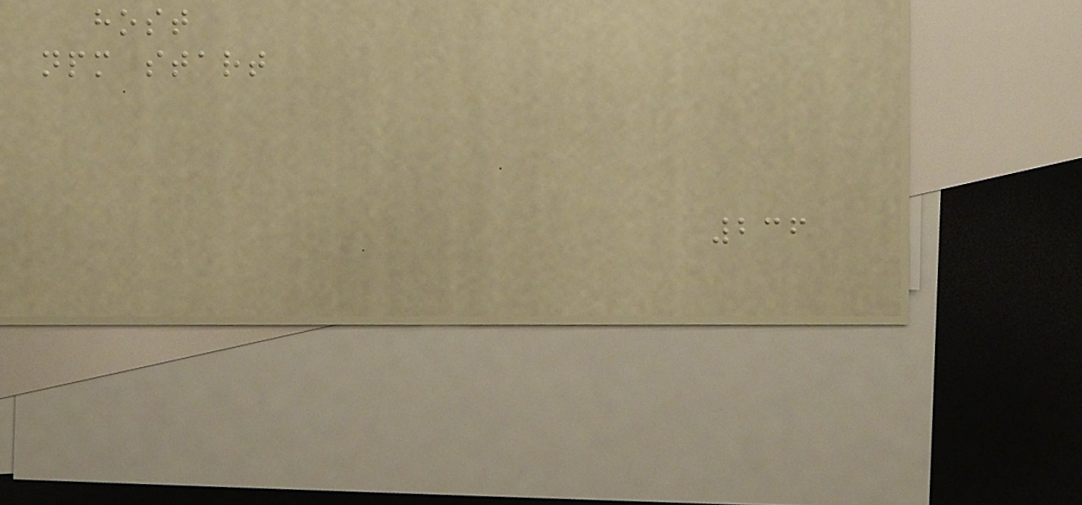host
npm start
236
